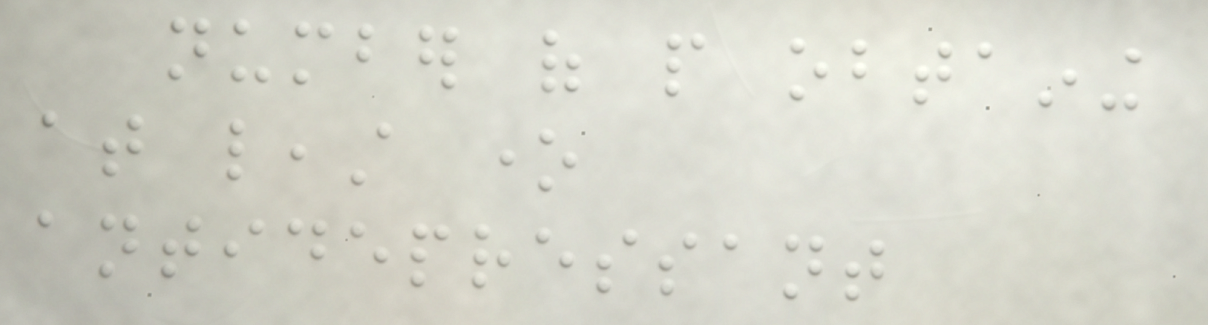number of people obtaining
at least one
antidepressant
